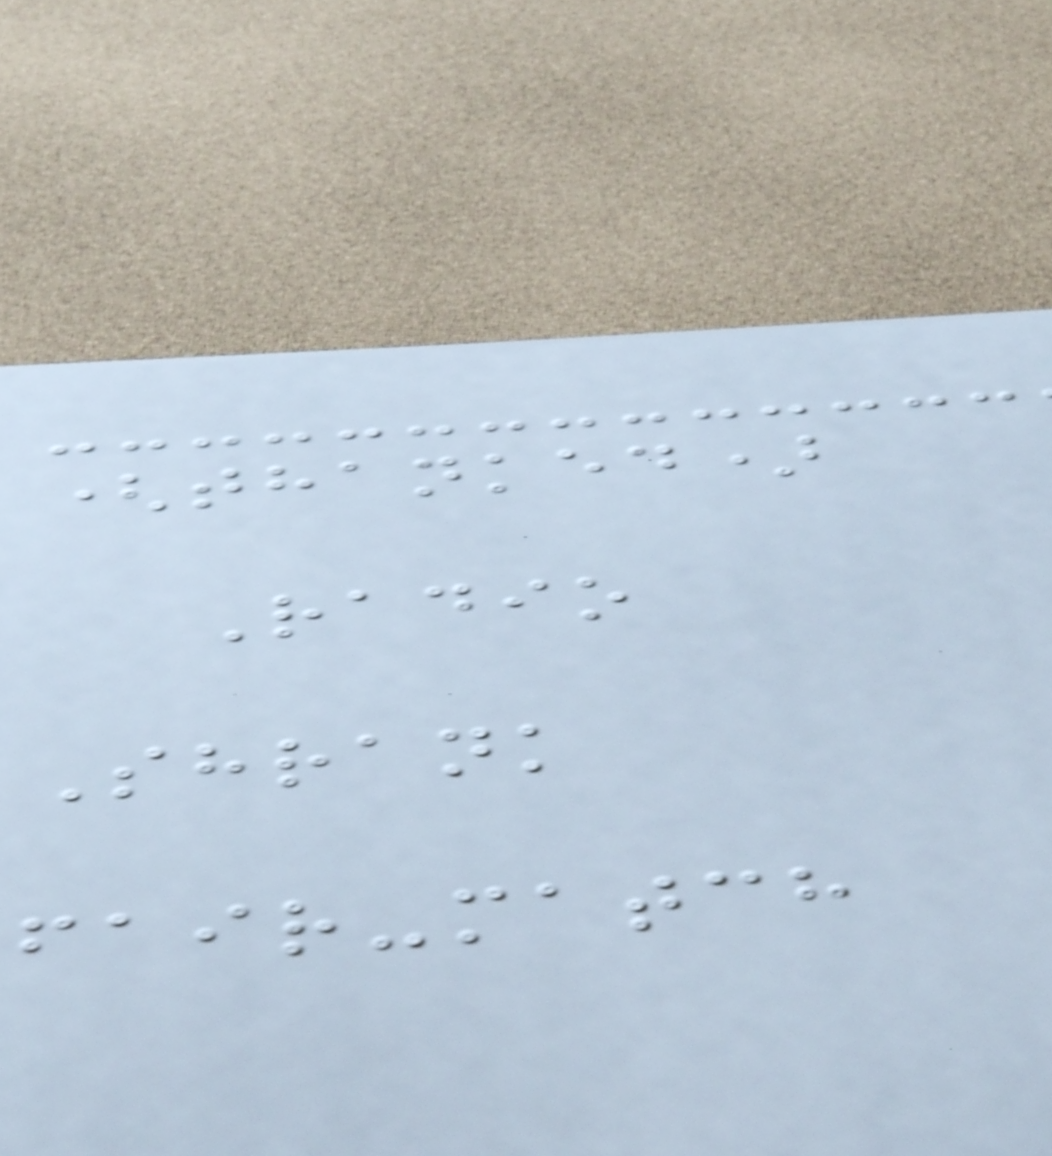(thanked)
Radio
Shrank
fair-match
